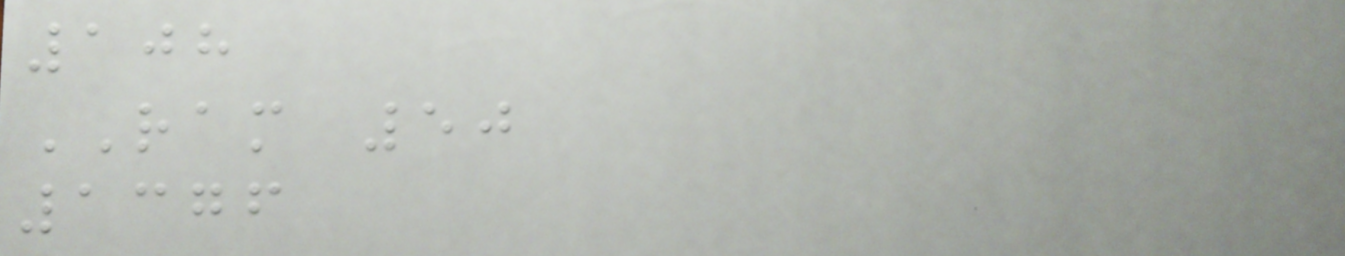108
RAM 50
1376
